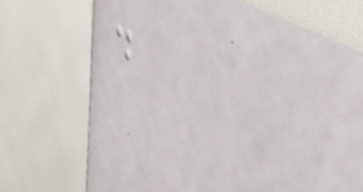.
